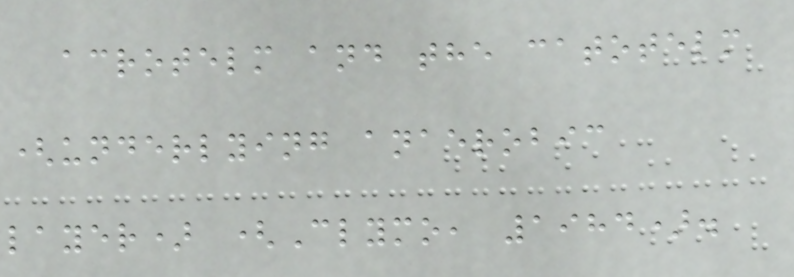acrotelm and the catotelm
(underlying anaerobic
layer) (Clymo, 1984).
